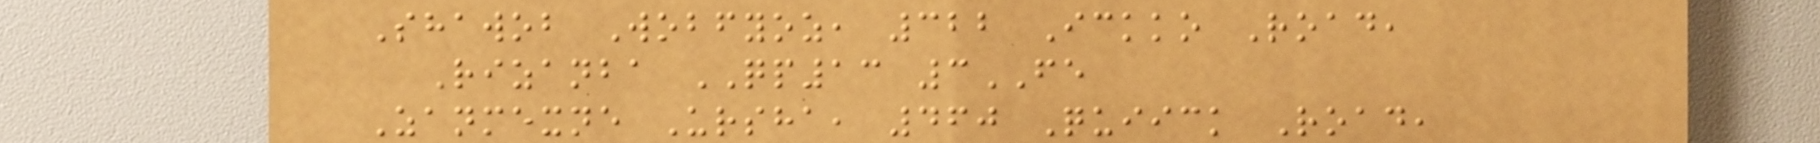Shawob Wobfyoz, 322 Ickko Road,
Rizanba QP13 3FE
Zanmexne Ursha, 460 Quiick Road,
